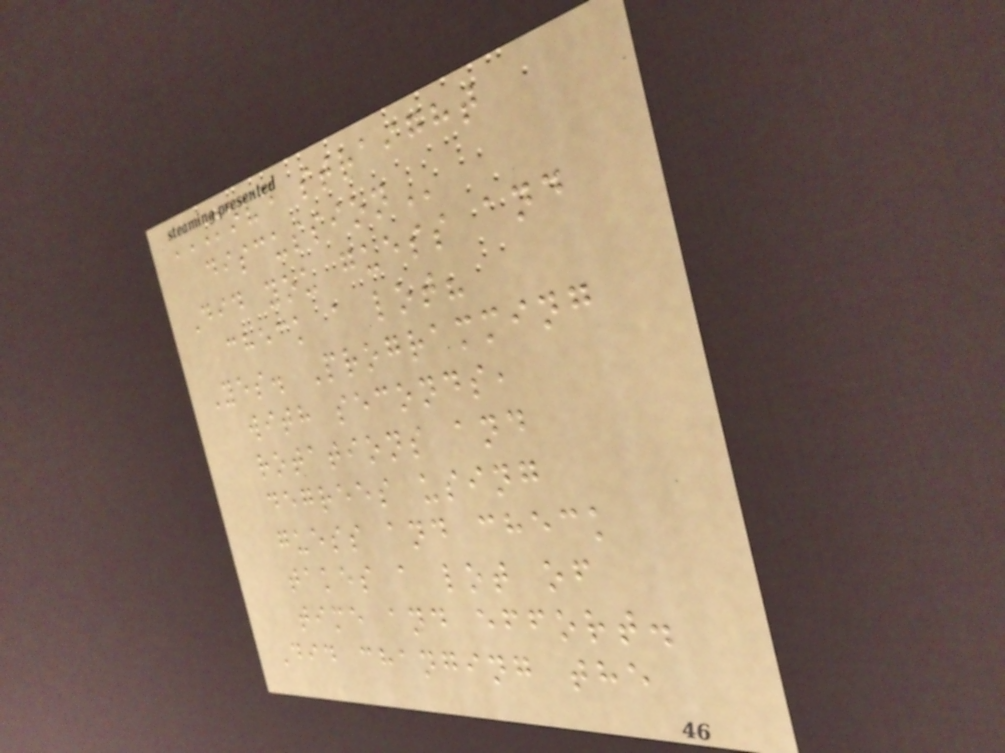MOVE STRAIGHT
DISCUSSION
Did you guess and
check a lot?
Yes. Programming
with seconds,
rotations and
degrees using
guess and check
takes a lot of
time and effort.
Did changing the
